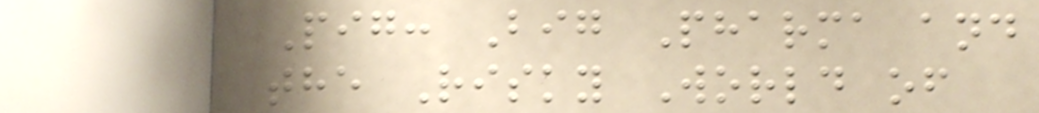Pig: Big Pharma and
the Risky World of
